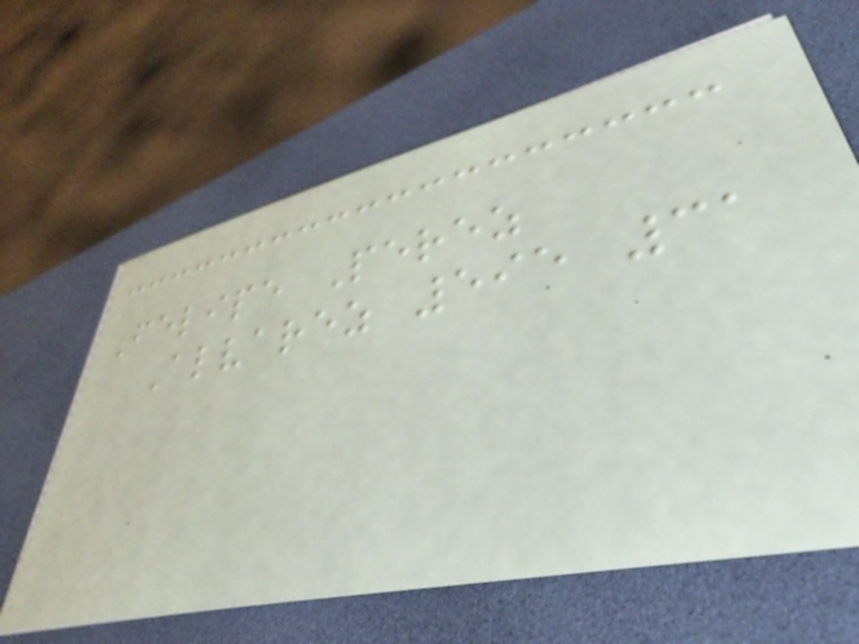Felipe Perez
Alvarez 595 31
